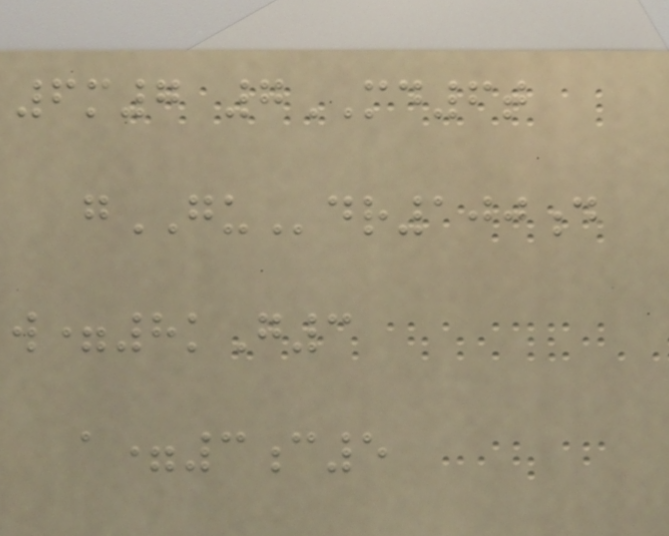6m7 7MD6t
gGUdr100d
w=8kG3
a=3c5
